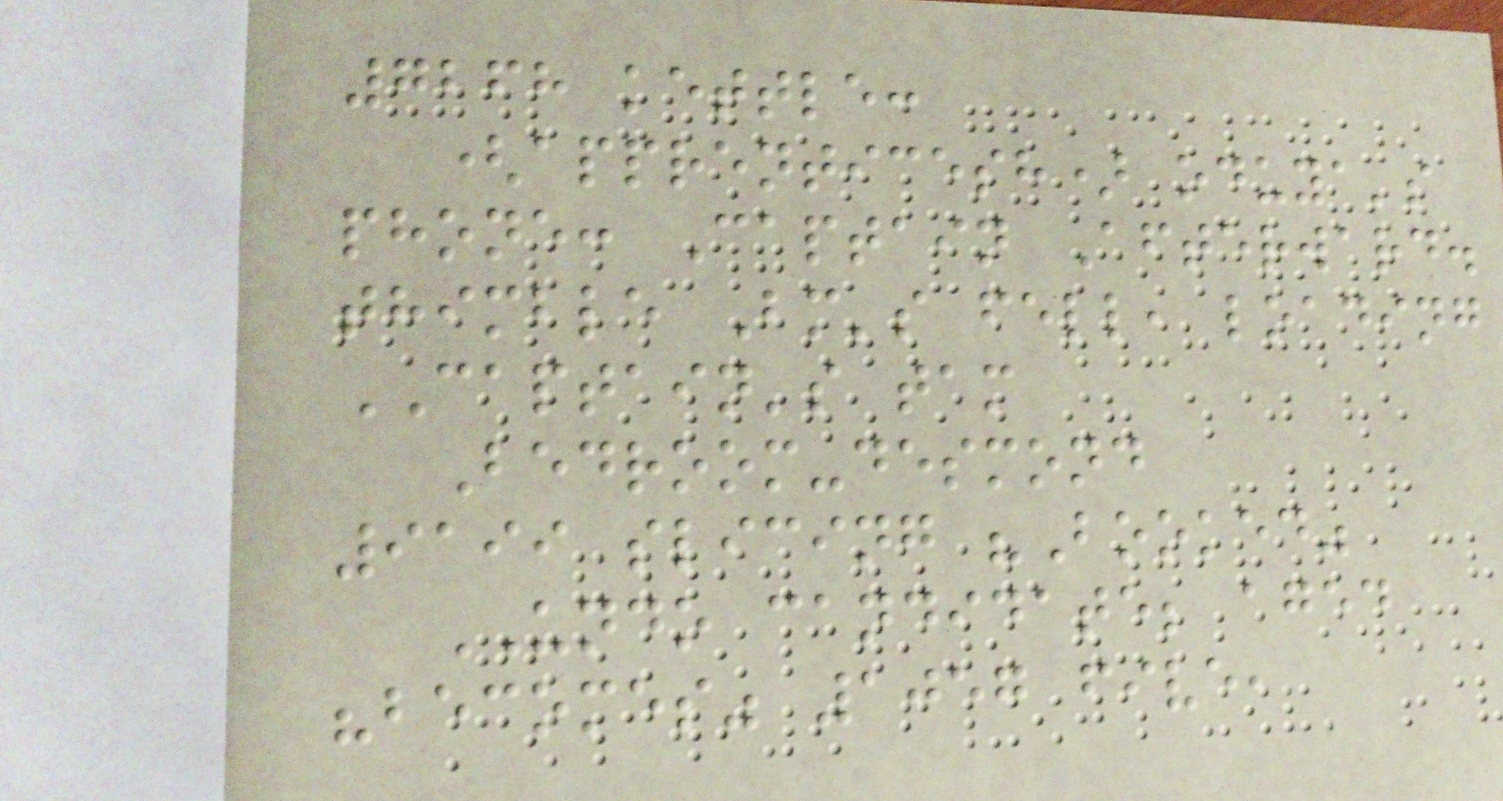7268 kettle:
(apprenticesh) oduya's
phone: Captain Afterward.
thimble Bm's fell, loading
CAPTAIN's tam
Bedroom-desmond
9199 slicing "Booked"
UNDO candidate; aged
"becomes" 1057 five,
